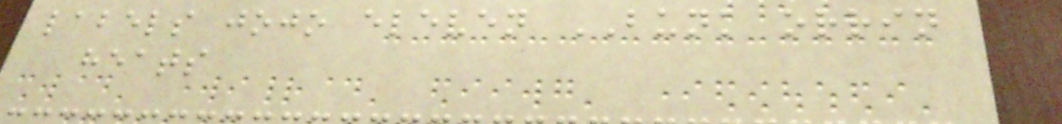labels jojo eleven BUNK orrin
heats
